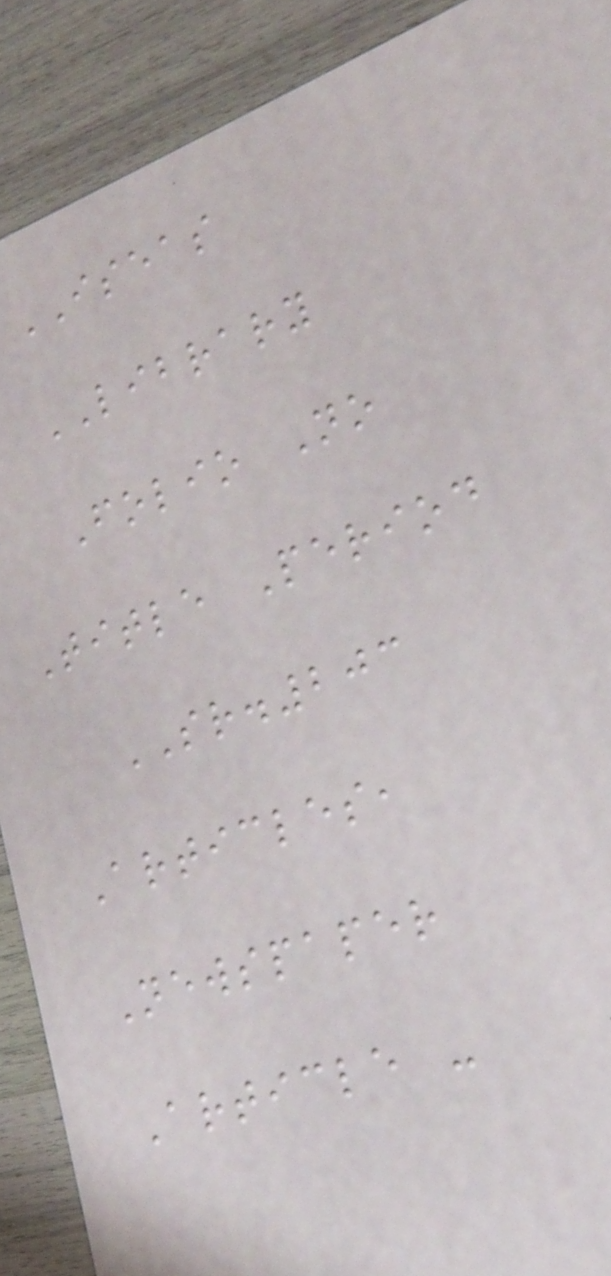ISEAS
LIBRARY
Folio No
Title Period
SR.203
Articles,
Newspaper
Article -
